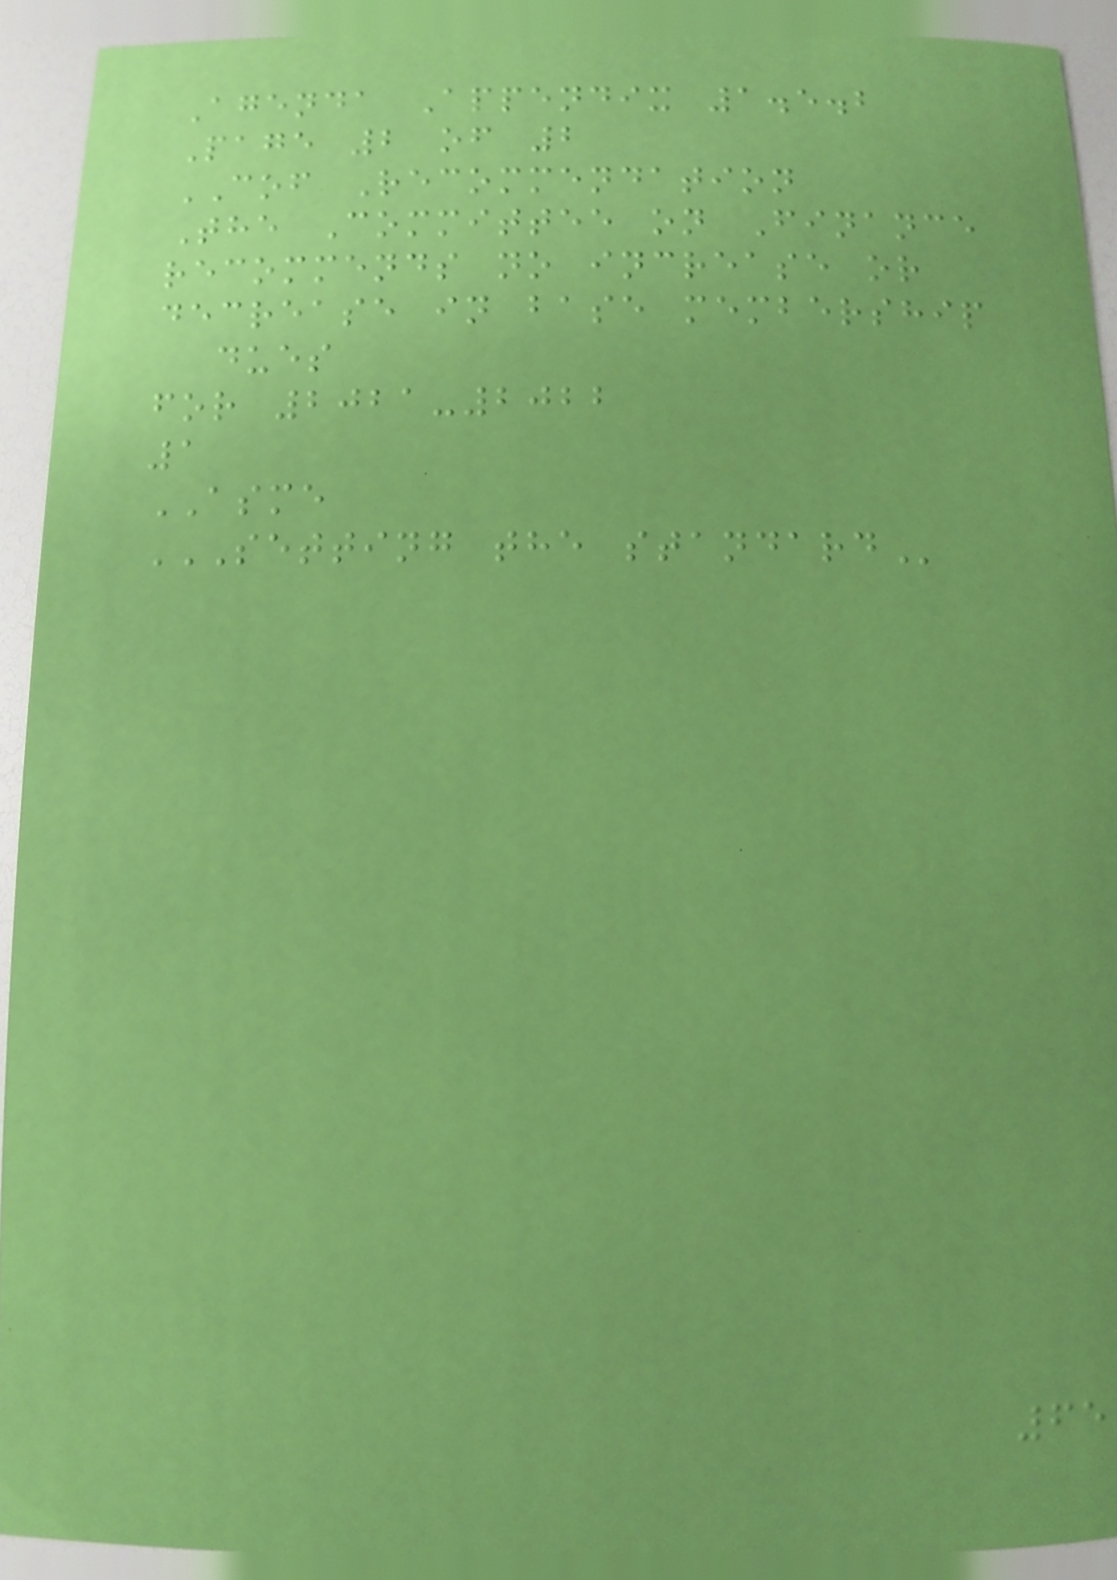Agenda Appendix 1.5.2
Page 2 of 2
COF Recommendation
The Committee on Finance
recommends no increase or
decrease in base membership
dues
for 2021-2022
1
ASME
SETTING THE STANDARD
65
